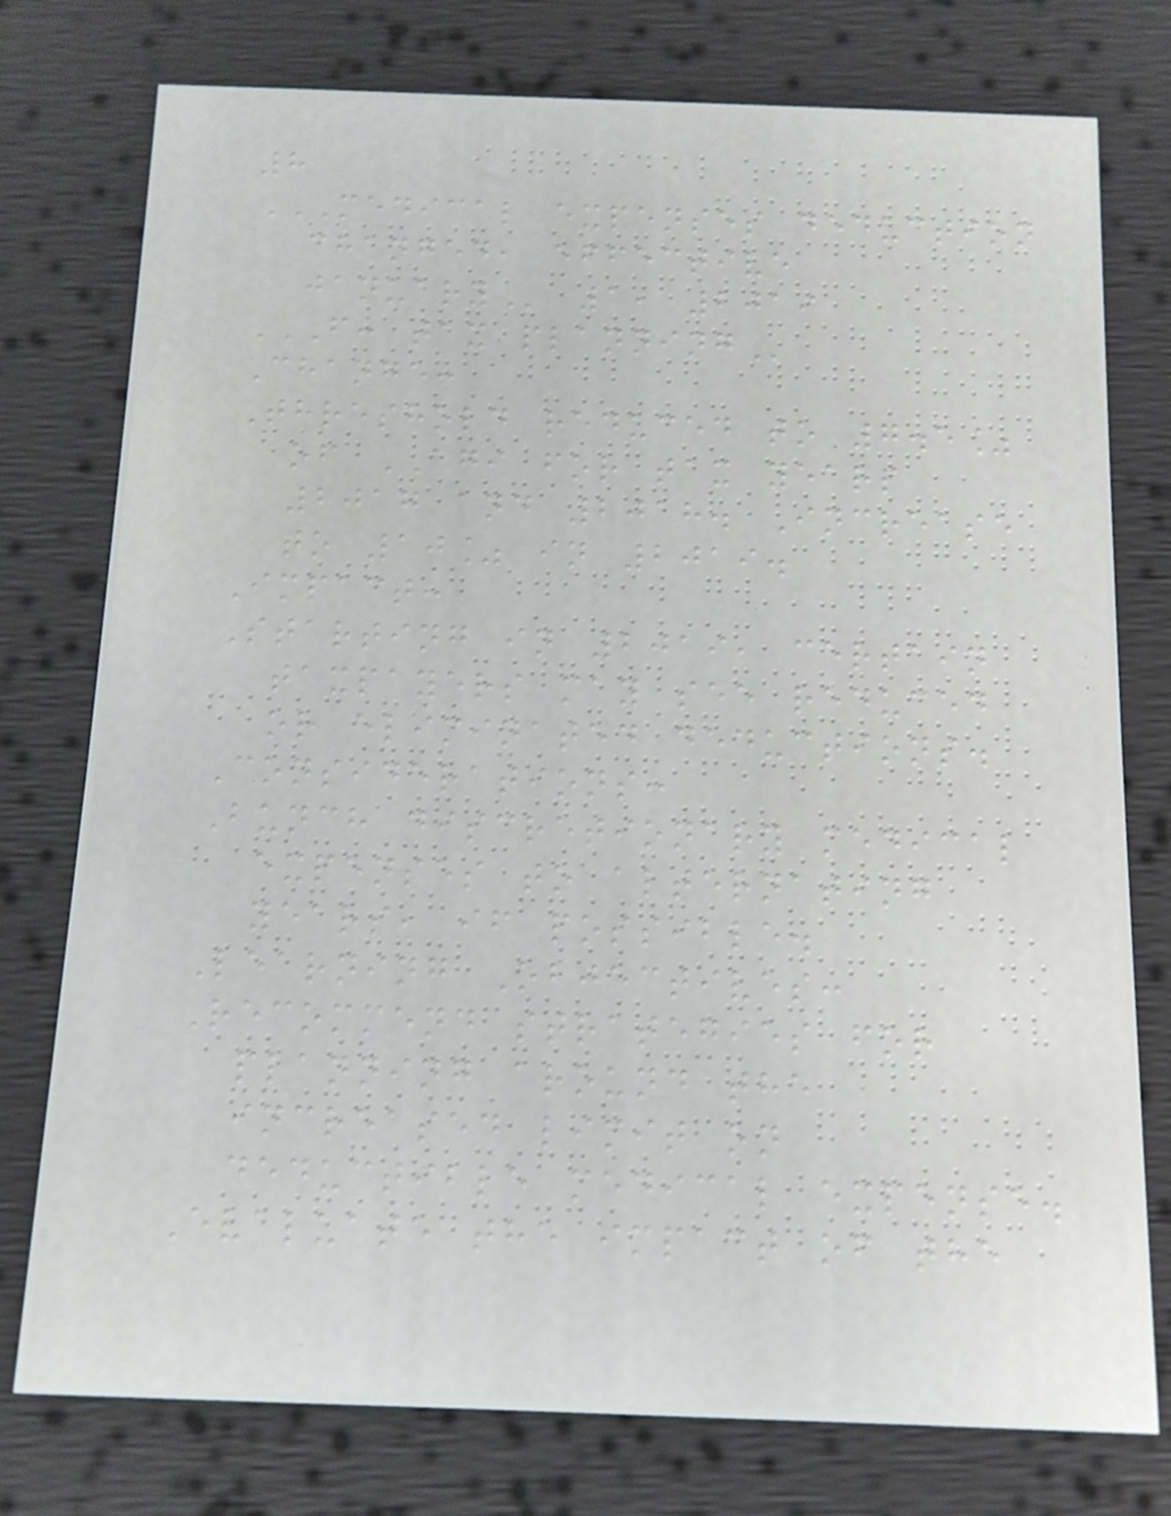8
MEDICAL EXPENSES DEDUCTION
CHANGED, EFFECTIVE
JANUARY 1, 2019
F: TAX PLANNING
Change:
Threshold reduced to 7.5%
of AGI for tax years
2017 and 2018. Increase
to 10% in 2019.
Impact:
Starting in 2019, certain
taxpayers may see reduced
or eliminated deductions.
Considerations:
Bunch discretionary medical
expenses to alternating
years, if possible.
Learning Objectives:
Recommend strategies for
planning around the
increased limit on
deductible medical expense.
Evaluate the impact of the
